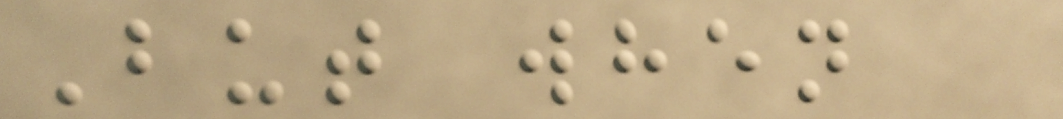But when
